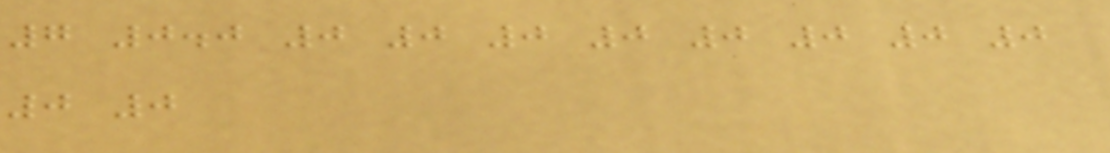7 0.0 0 0 0 0 0 0 0 0
0 0
